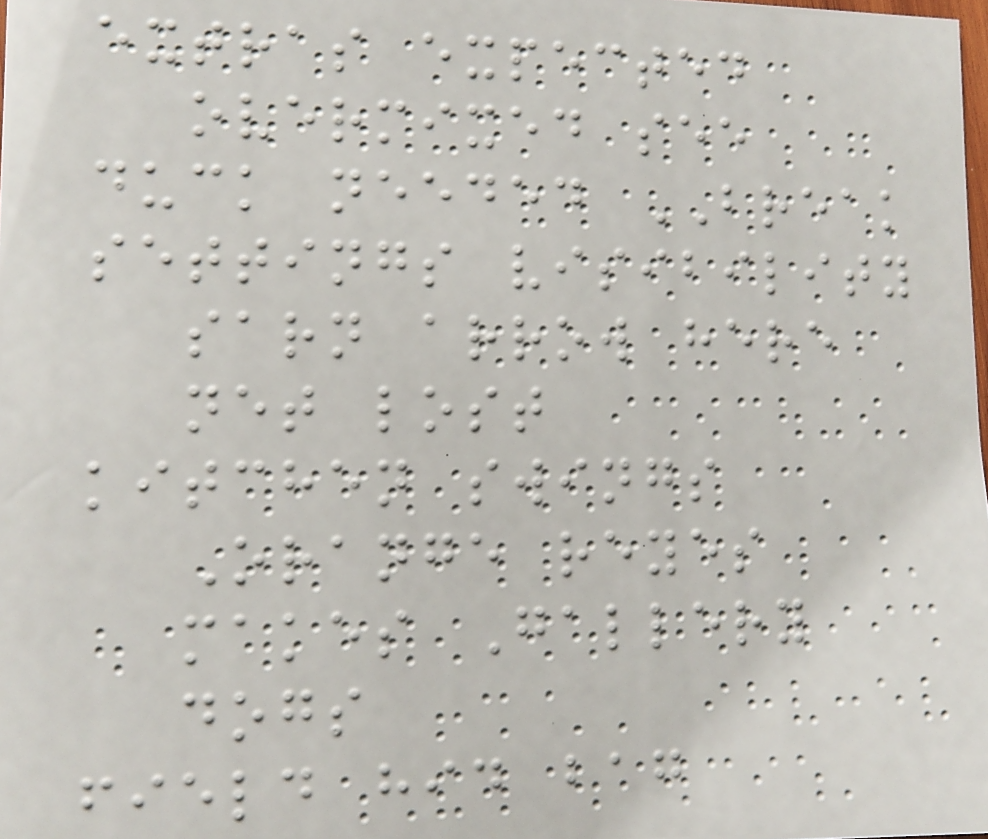extras expected
overmixed see
duck needed BREAK
settings visibility
sarn arrow here
net lost
kitchen swings
Orange reyes
makes Gallery
dogs
field hid bag
